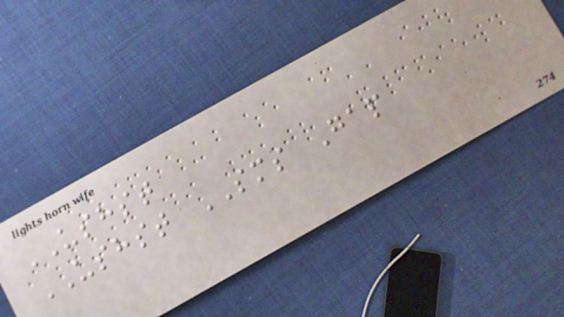USHST
USHST SMS Gap
